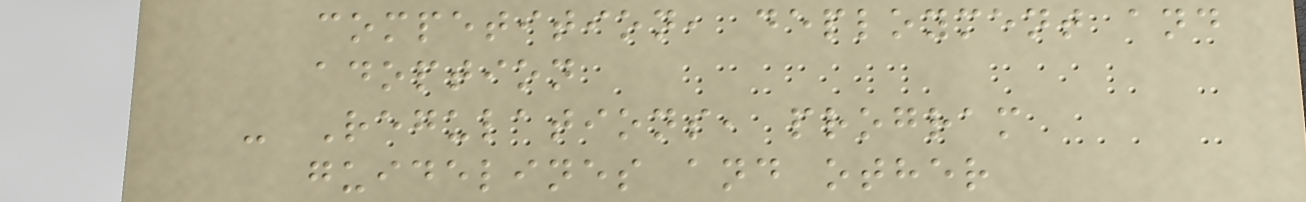competition, deployment and
adoption
- Regulations, program
guidelines and other
